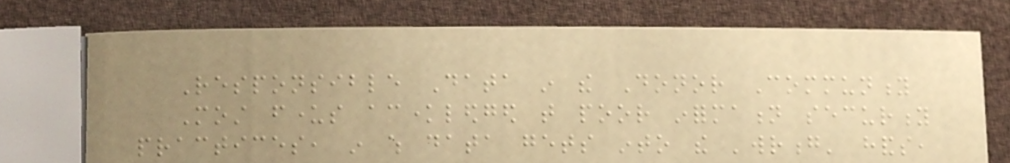Responsible Data in the Donor Community
Most funders acknowledged that poor information security
practices, in which data gets into the 'wrong' hands,
